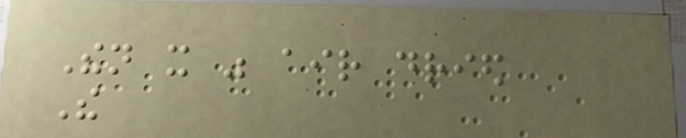Then it was air dried
The
